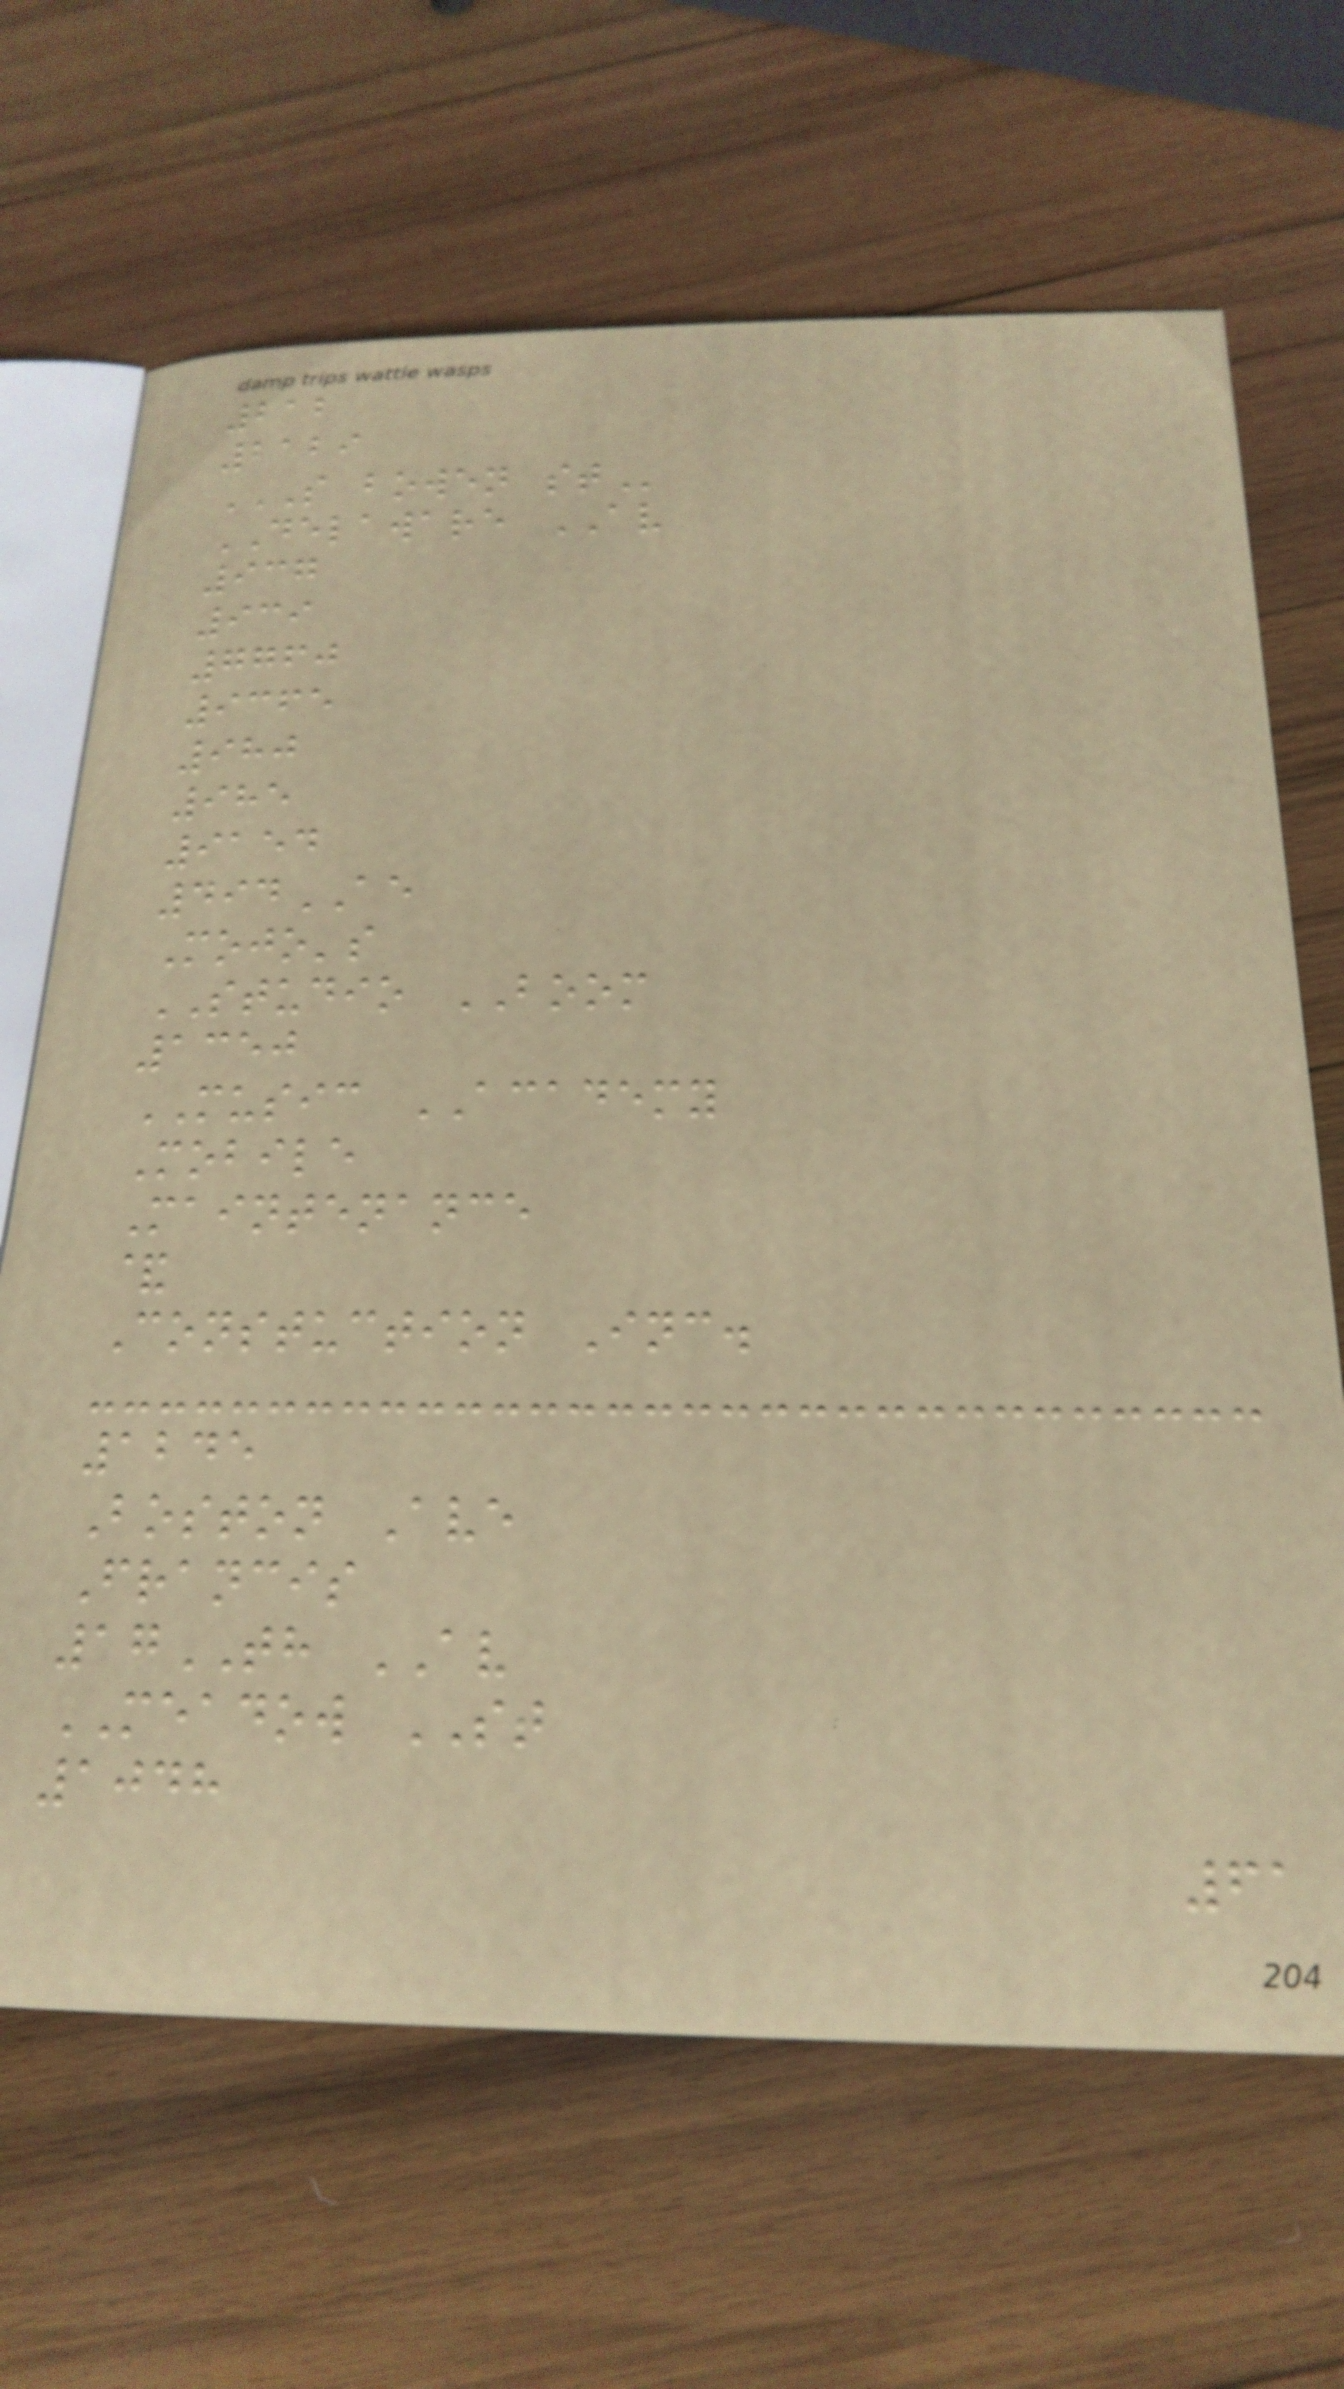212
2129
S BOWEN ST
DELAWARE AV
937
939
7760
9365
980
985
9154
494AE
Mojo's
STUDIO BOOM
1350
MUSIC ACADEMY
Mobile
Maintenance
&
Constuction Inc.
1245
Boston Ave
Francis
17TH AV
MEADOW ST
1048
61
